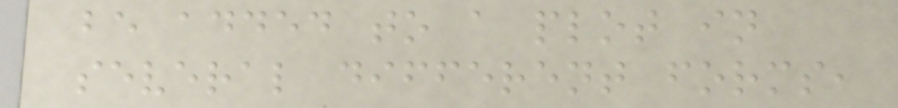be added to a plot in
several different forms,
